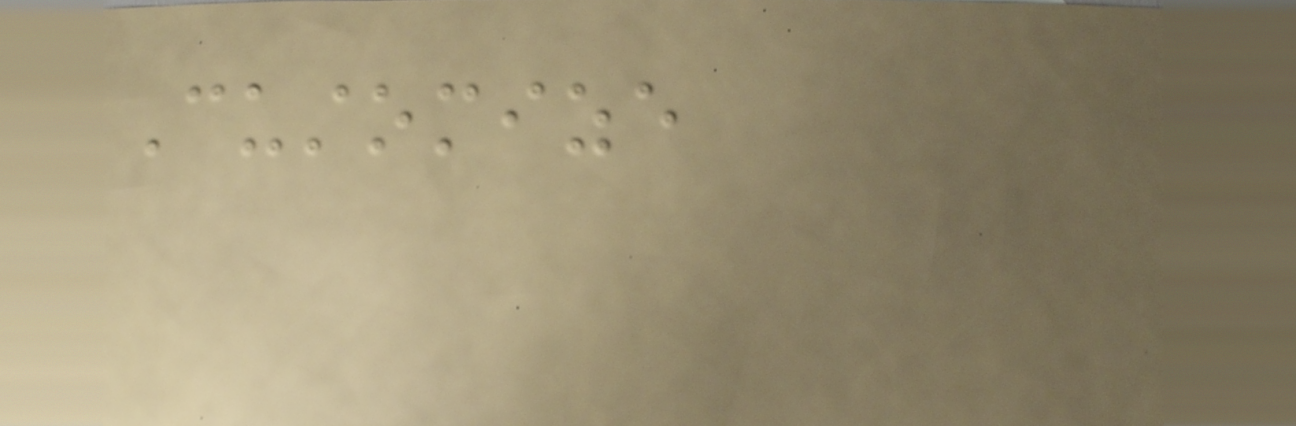Customize
